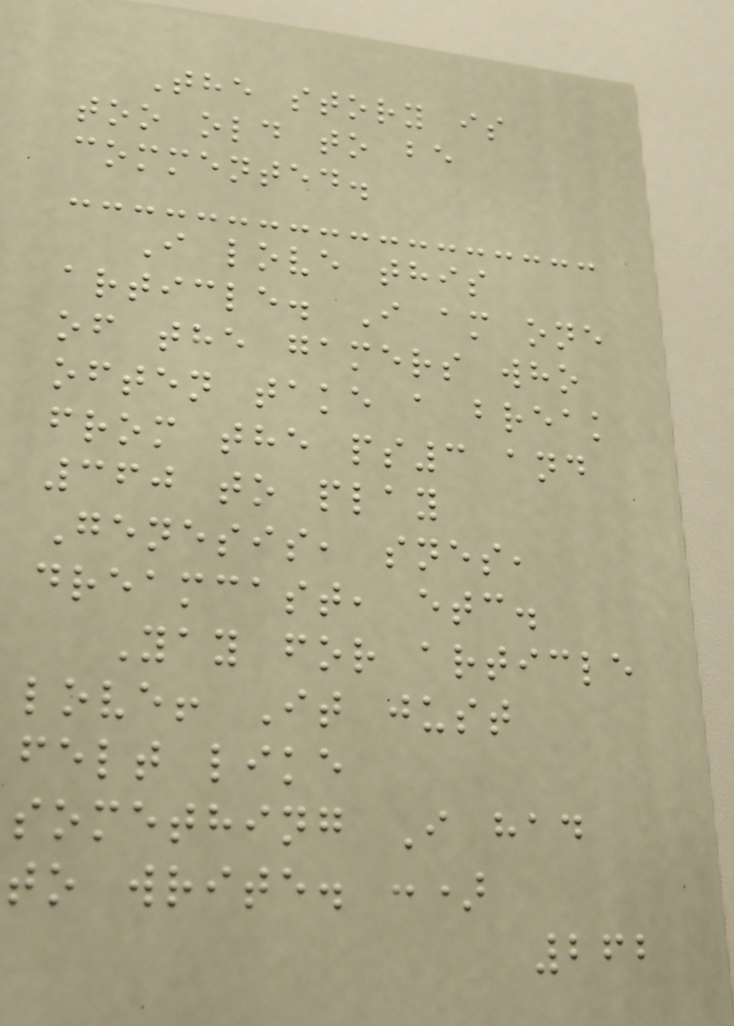The story is
too old to be
commented.
I love this
article. I am one
of the gamers who
often take a break
from the ps3 and
360 to play
Genesis, snes,
dreamcast, etc.
Yay for article
love! It just
felt like
something I had
to write. :)
262
